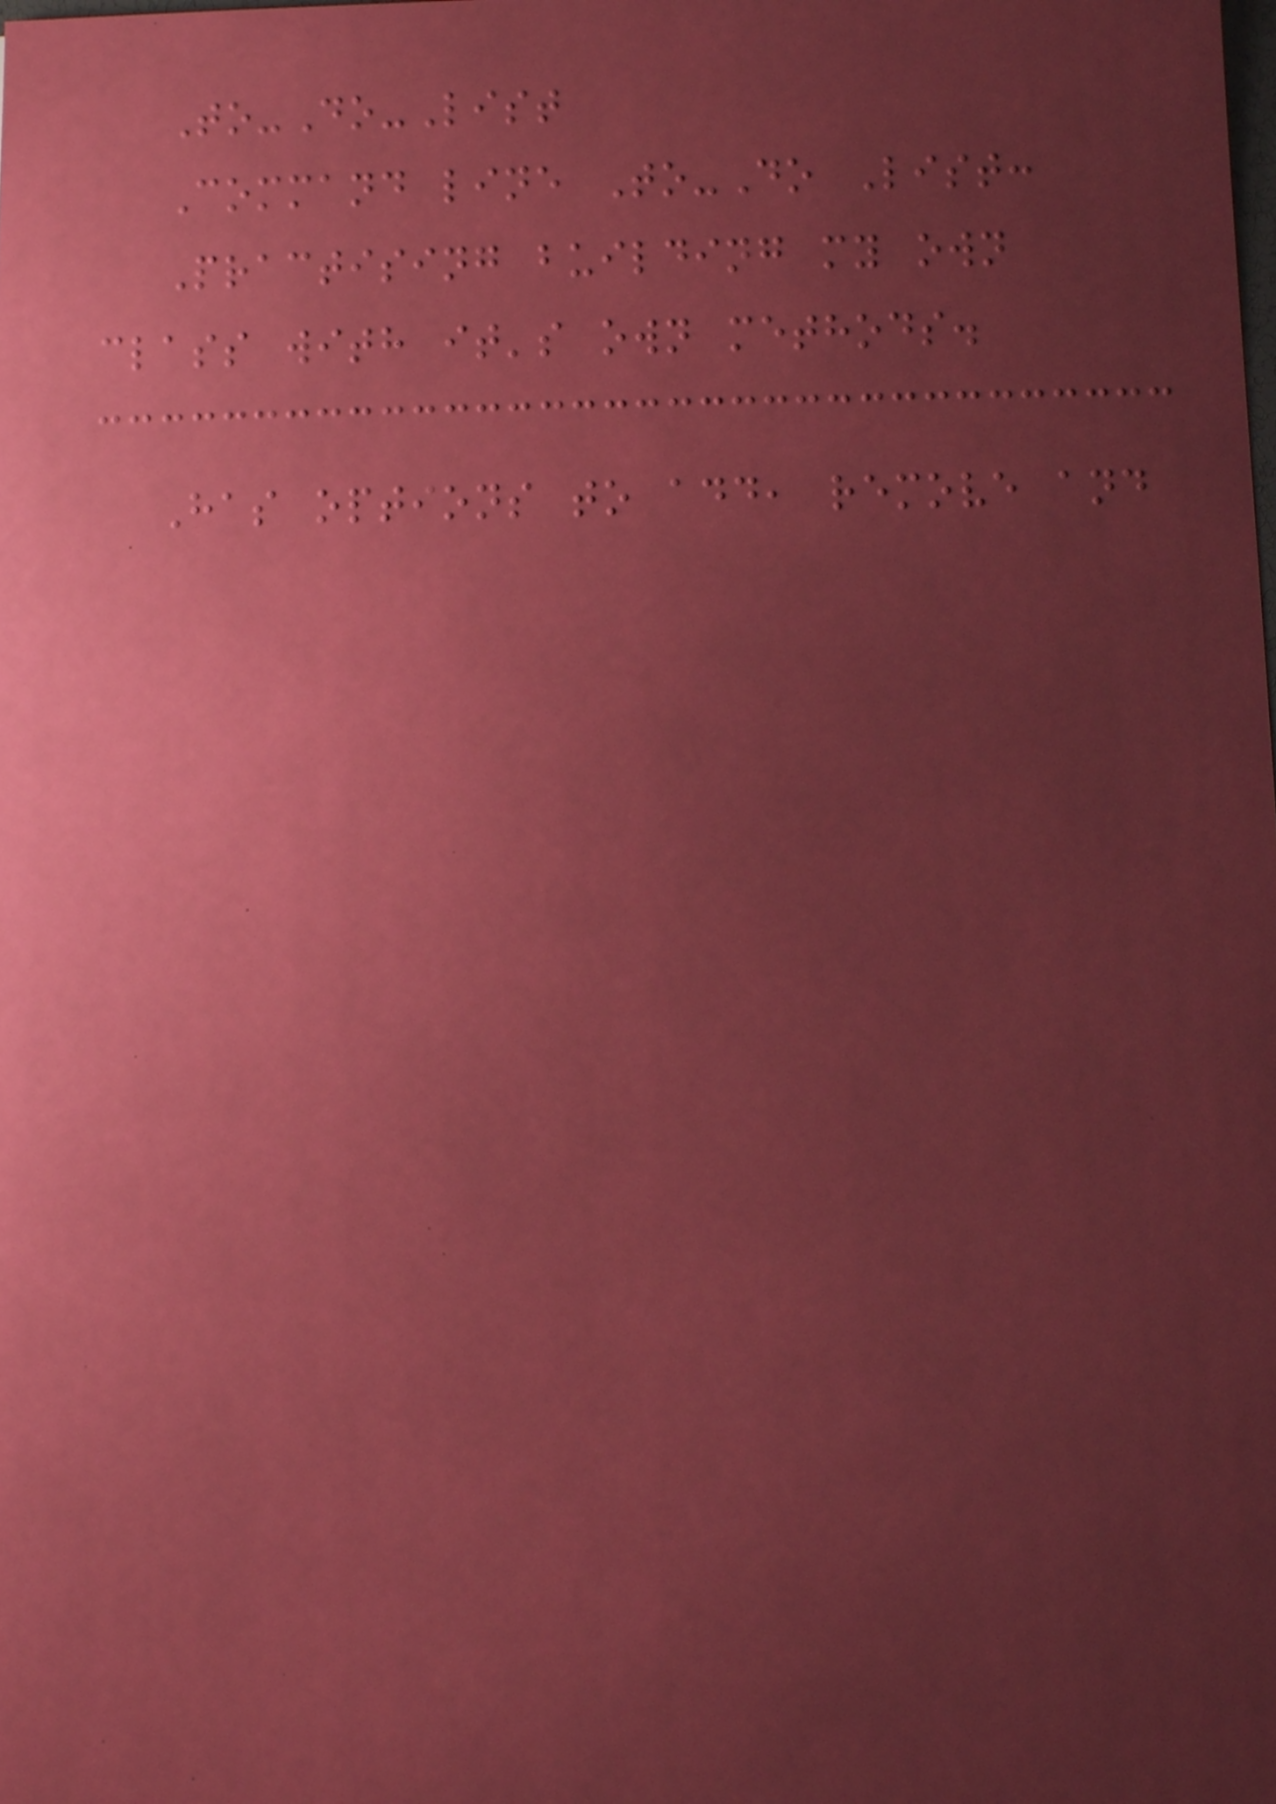To-Do-List
Command line To-Do List:
Practising building my own
class with it's own methods.
Has options to add, remove and
